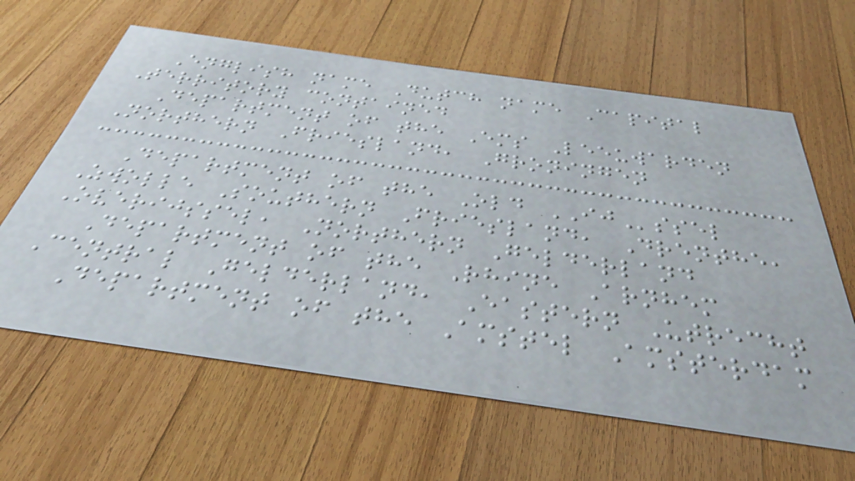English name Dutch name Capital
Territory contained
Department of the Ems Leeuwarden
Northern Friesland, Groningen
Department of the Old IJssel
Zwolle Southern Friesland, Drenthe,
Overijssel, Northern Gelderland
Department of the Rhine Arnhem
Central Gelderland, Eastern Utrecht
Department of the Amstel Amsterdam
